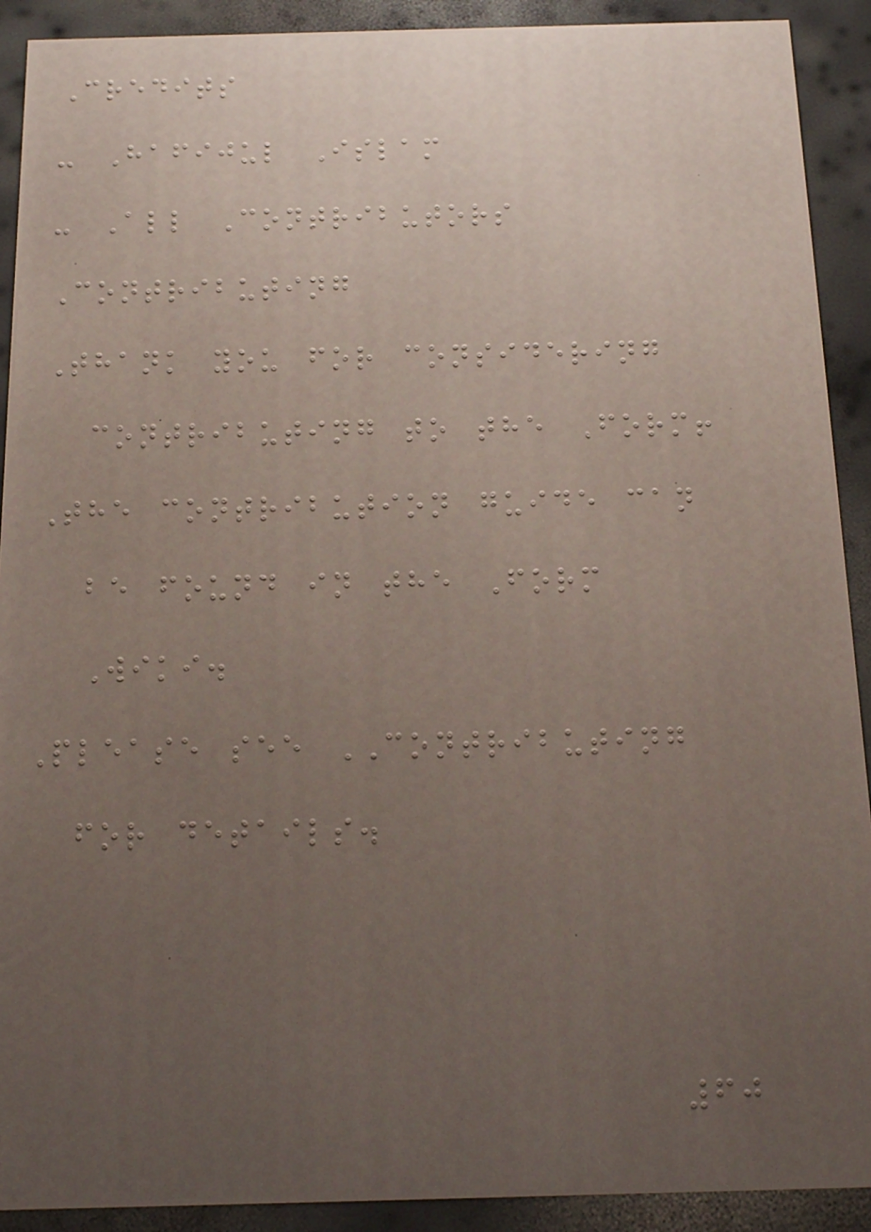Credits
- Hafijul Islam
- All Contributors
Contributing
Thank you for considering
contributing to the Form!
The contribution guide can
be found in the Form
Wiki.
Please see CONTRIBUTING
for details.
60
